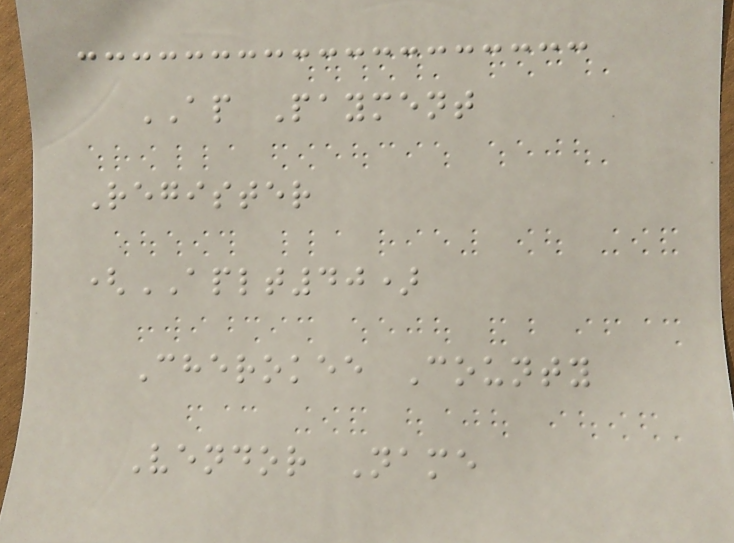AP Payment
Register
(APLT40)
Cherokee County
Vendor Name
